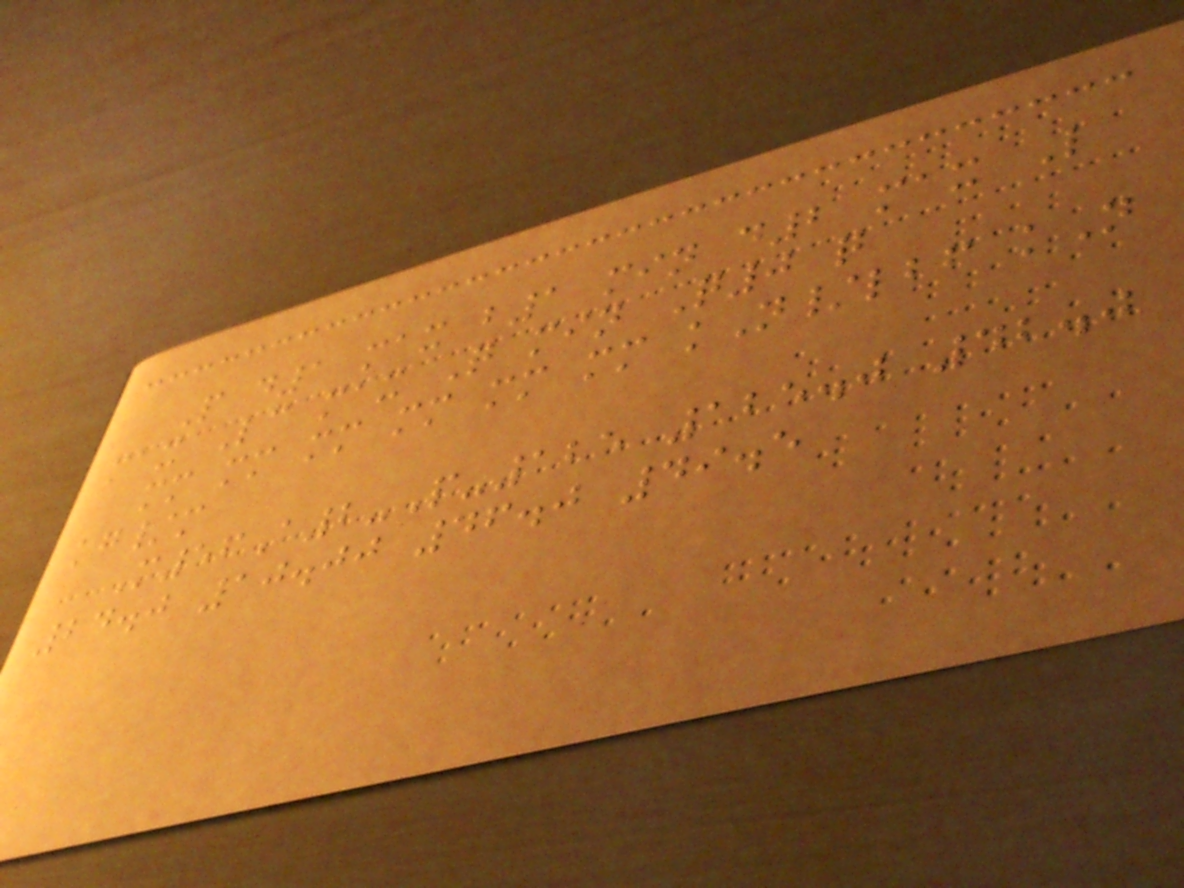P d1 max b1 min d2 max L
max Lc max Q min Q0 q
mm mm mm mm mm mm kN/lbf kN
kg/m
M56A2-P-125 125.0 42.0
24.0 10.00 46.0 49.5
